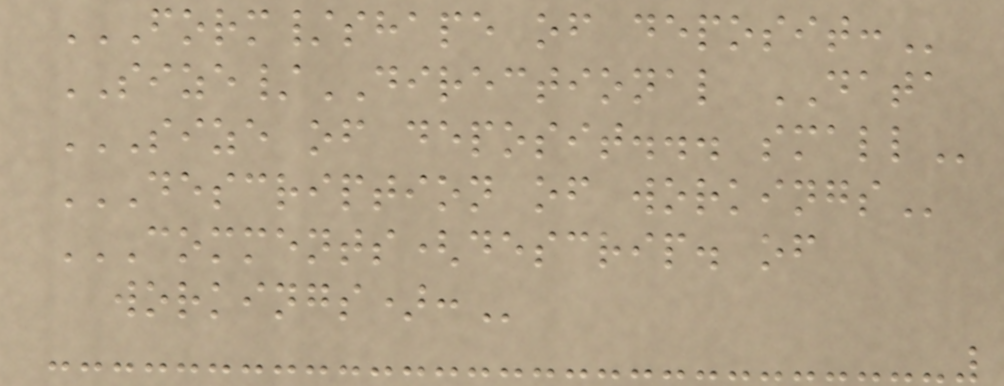FORM/SHAPE OF DEPOSIT:
SIZE/DIRECTIONAL DATA
SIZE OF DEPOSIT... SMALL
DESCRIPTION OF WORKINGS
COMMENTS(DESCRIP. OF
WORKINGS):
